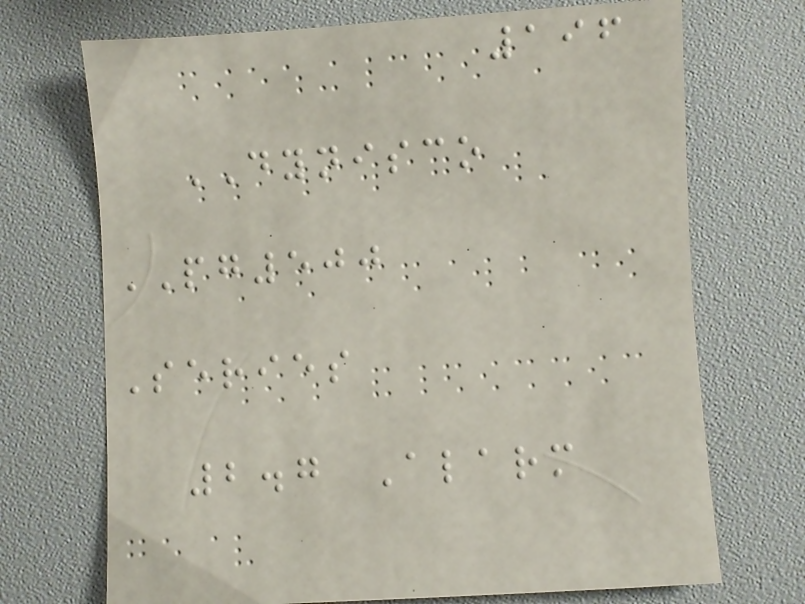196
DYNISCO
PG500
Series
2.7 Alarm
